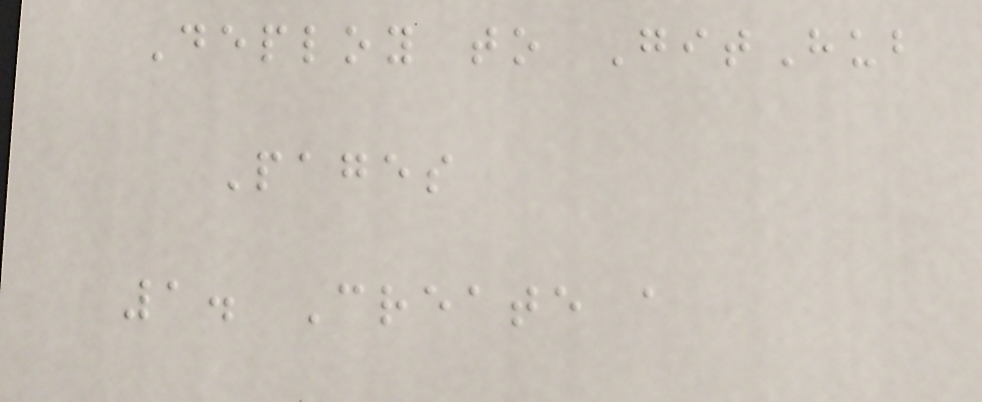Deploy to GitHub
Pages
1. Create a
